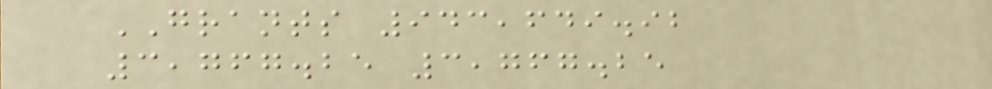GRANTS 943,649.92
3,767.25 3,767.25
